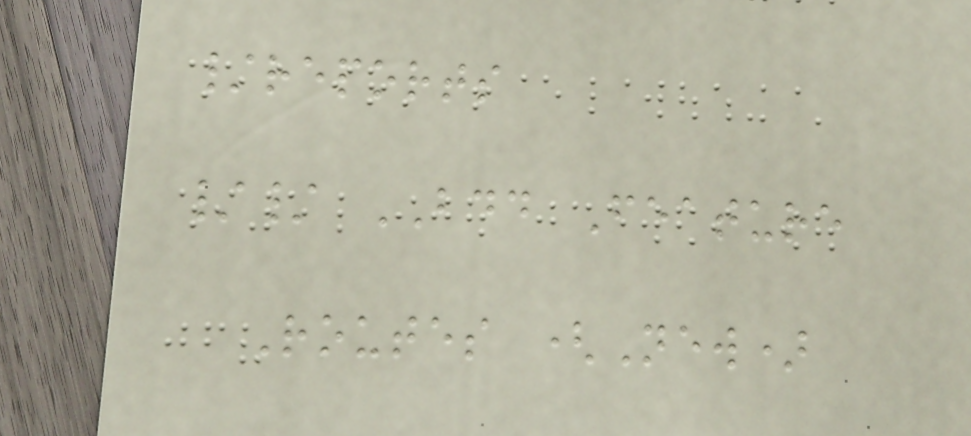/reports
// BDD Feature
Routes (New)
